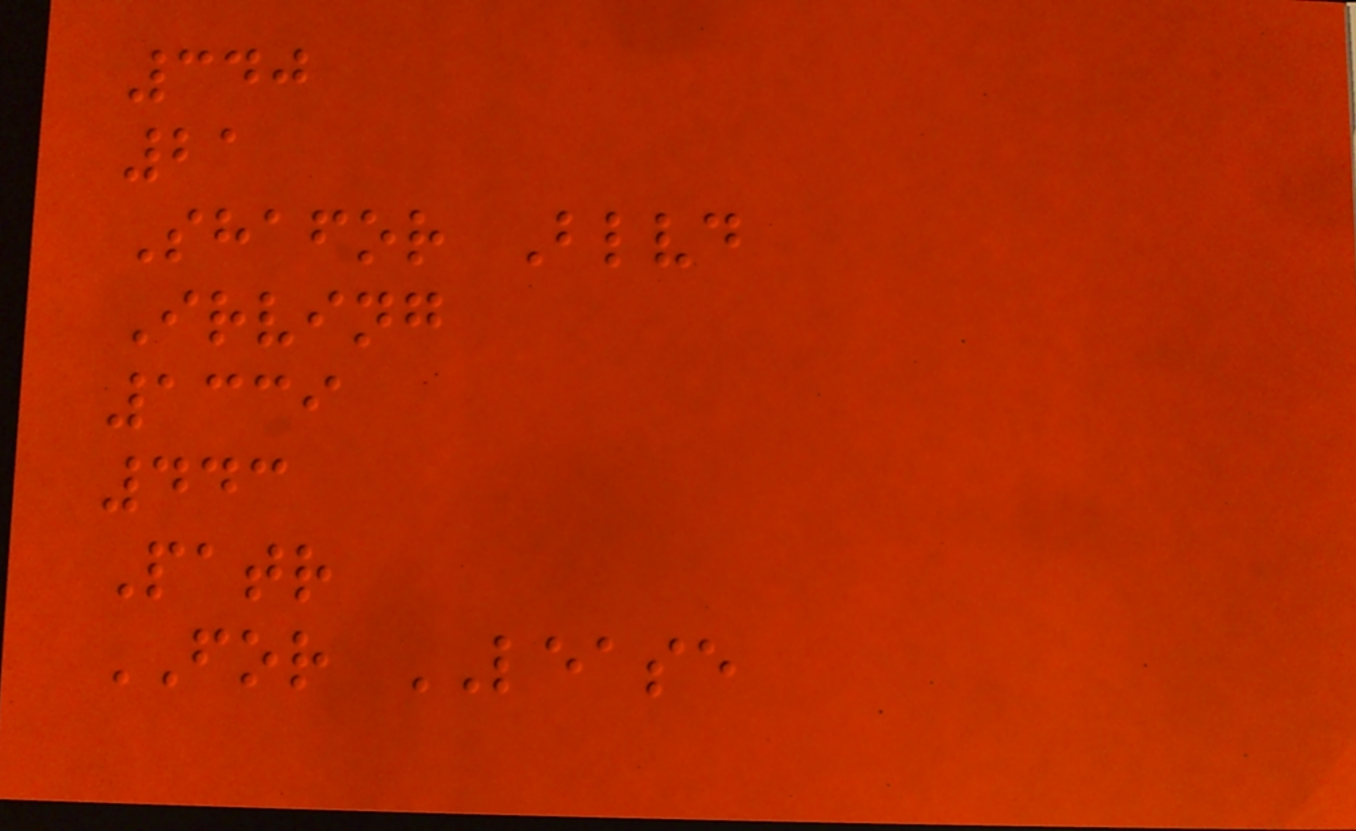340
21
Shafor Blvd
Irving
1339
443
Patr
FOR LEASE
